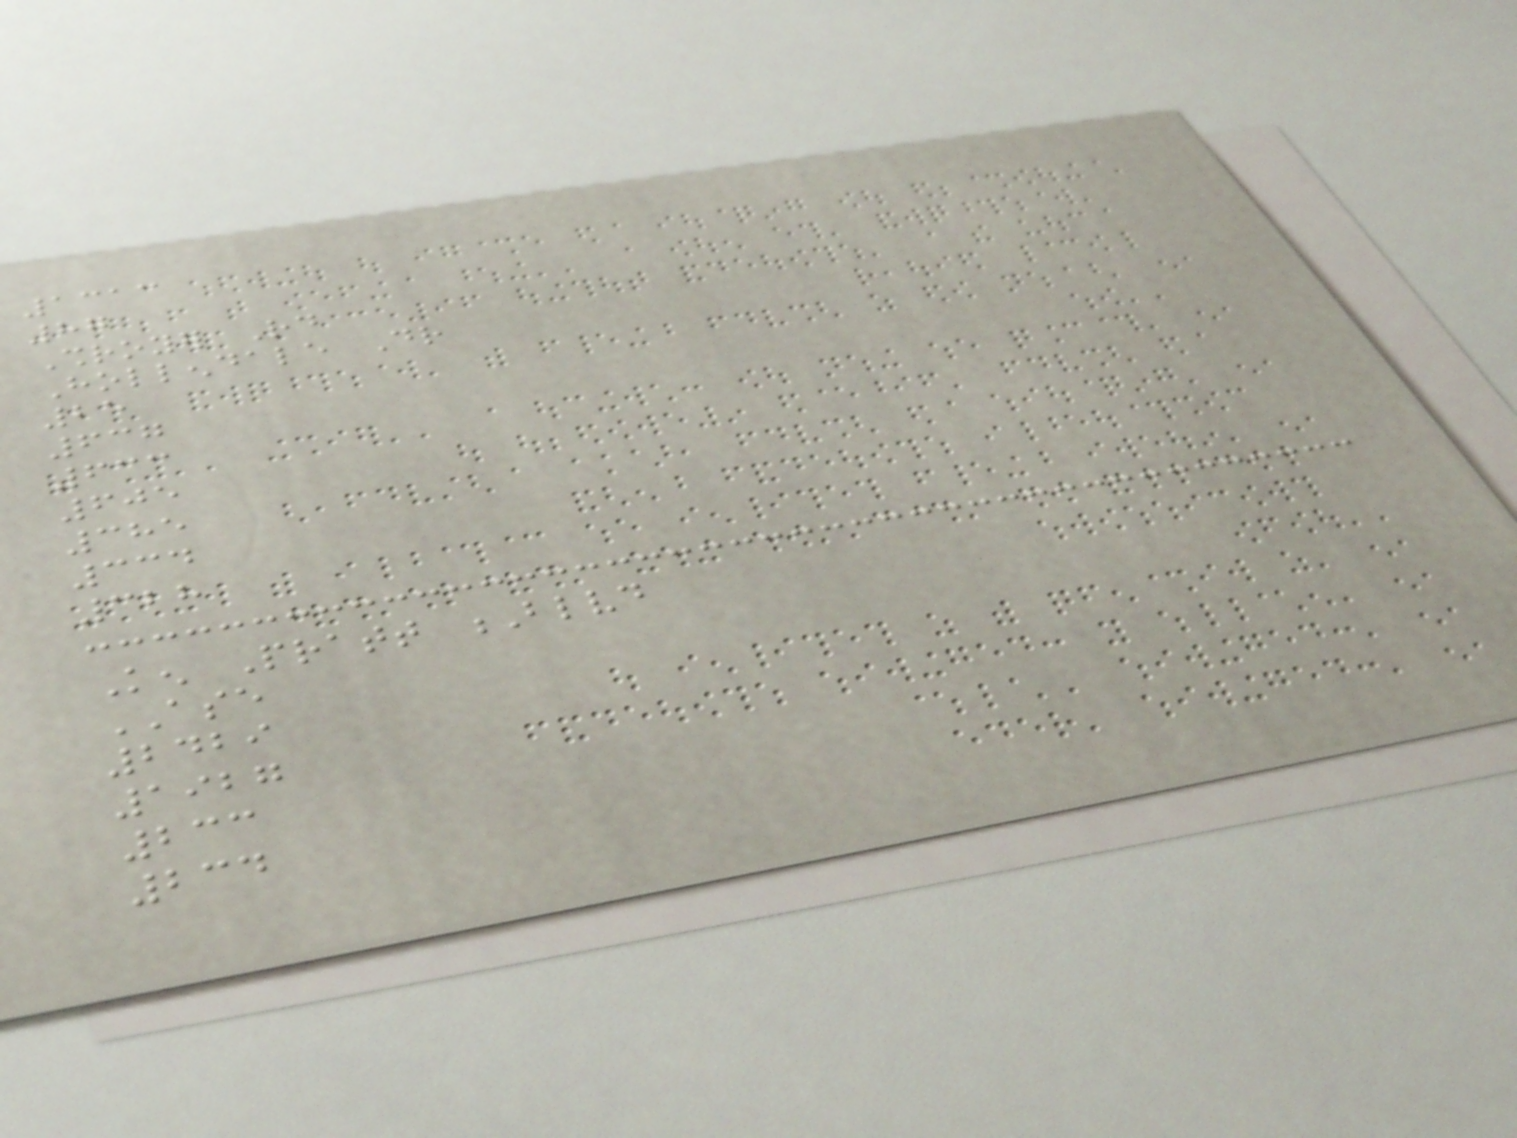1313
87
Shroyer Rd
Hollendale Dr
25
637
633
605
385
334
328
Ken Pratt Blvd
ASE
2429
1927
233
234
